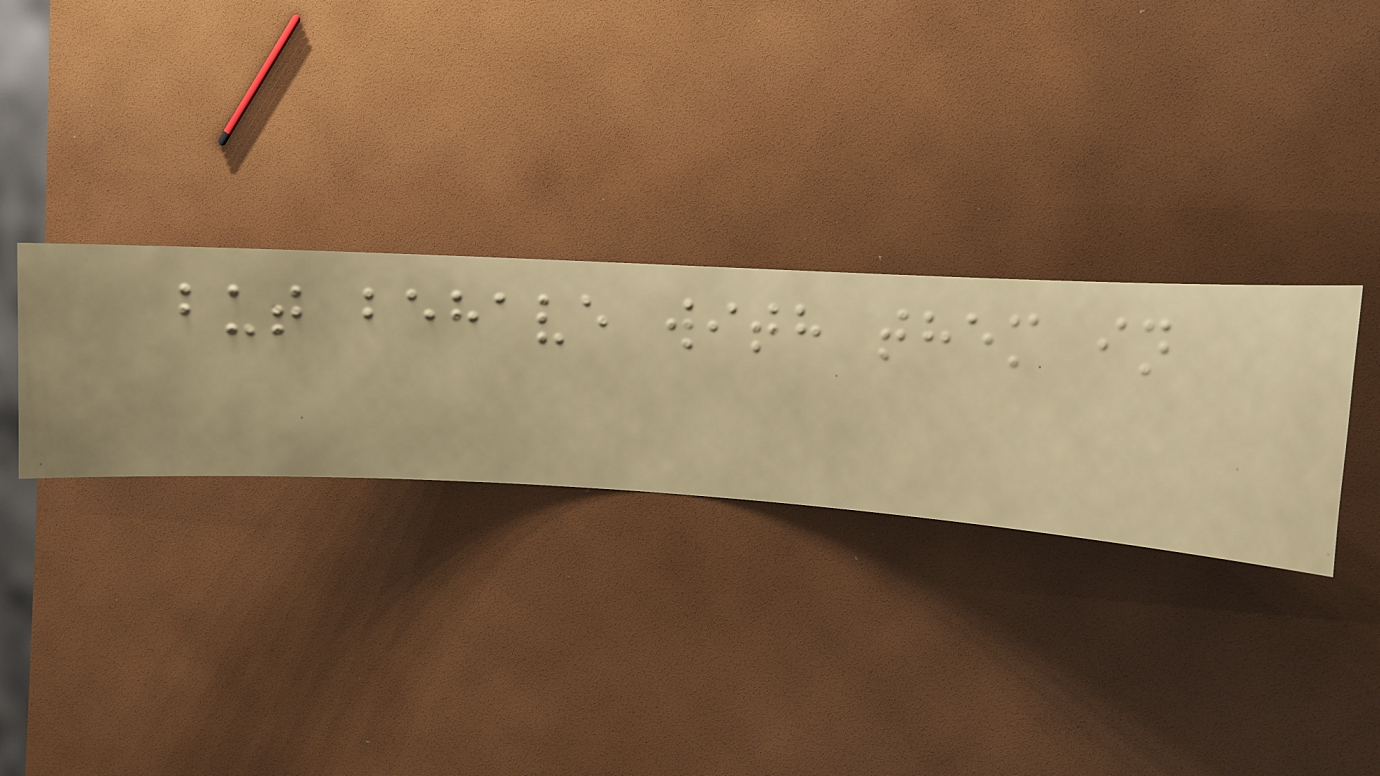but behave with them in
